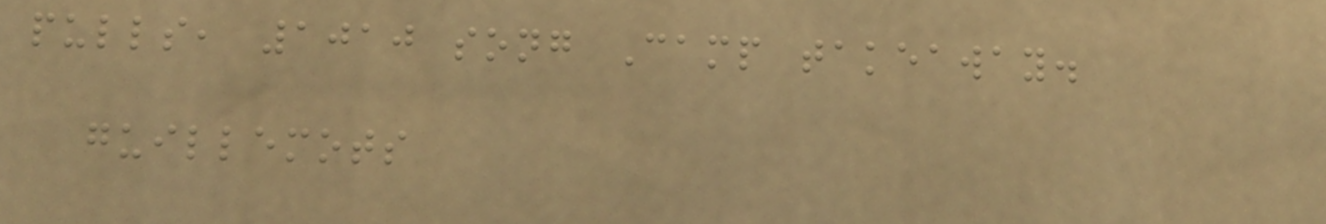pulls, 1010 song Camp takeaway.
guillemots
